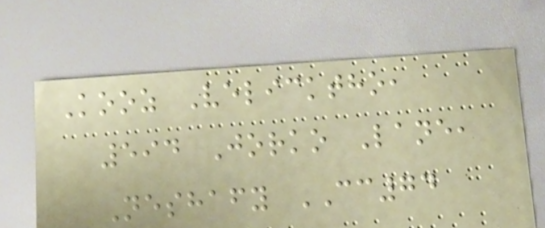Kooz Velicktho,
594 Jorko Lane,
Neshafy CC74
